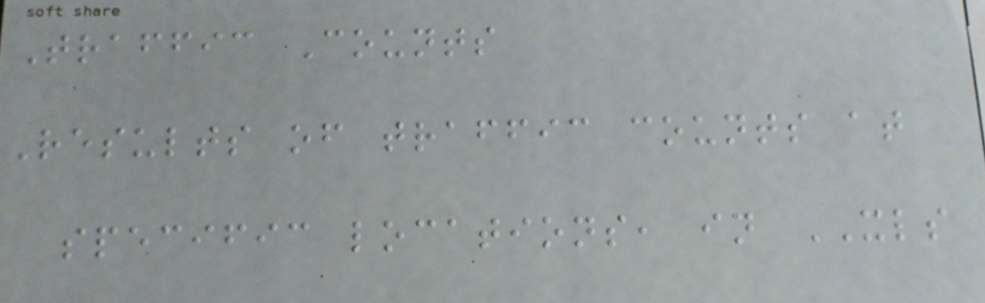Traffic Counts
Results of traffic counts at
specific locations, in XLS
